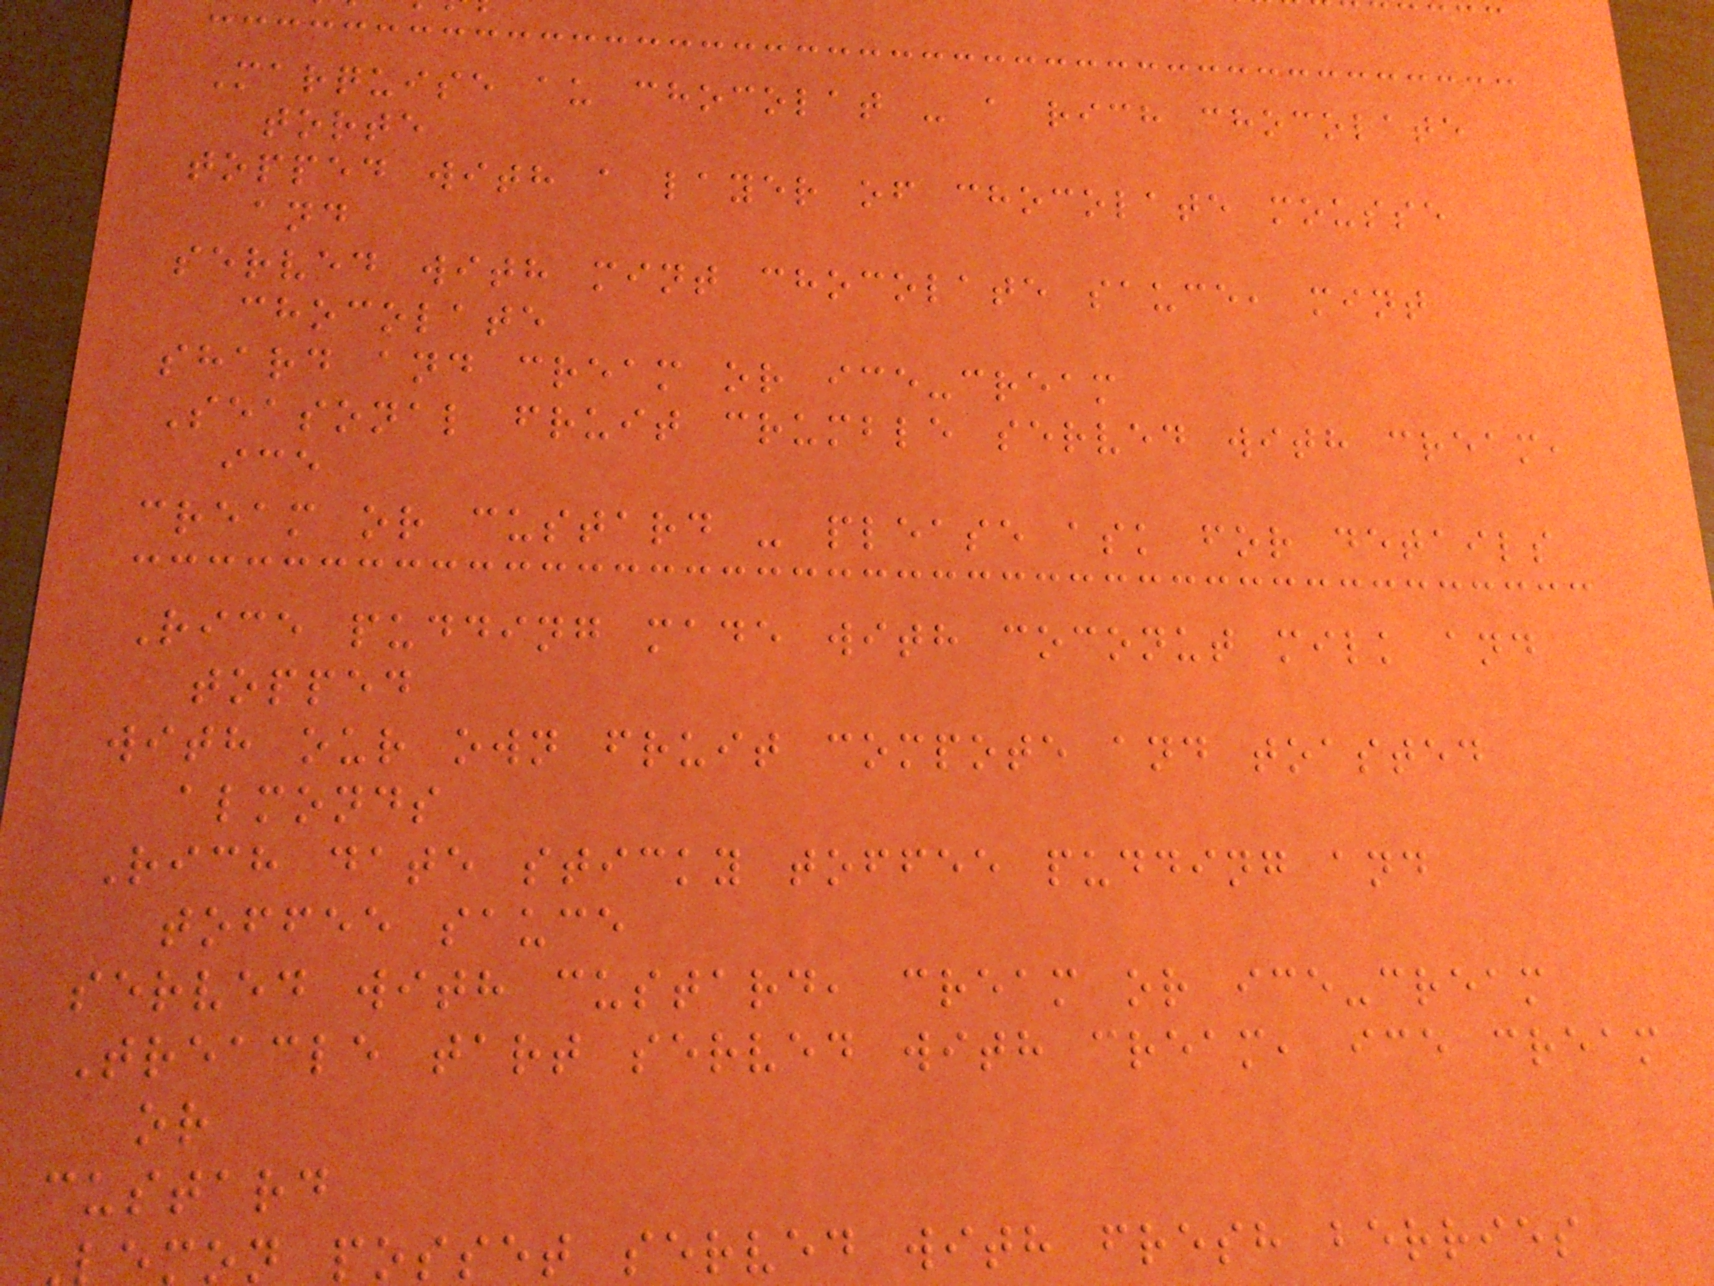Marquise au chocolat - a rich chocolate
torte
topped with a layer of chocolate mousse
and
served with mint chocolate sauce, mint
chocolate
shard and cream or ice-cream
Seasonal fruit crumble served with cream,
ice
cream or custard - please ask for details
Rice pudding made with coconut milk and
topped
with our own fruit compote and toasted
almonds
Rich date sticky toffee pudding and
toffee sauce
served with custard, cream or ice-cream
Treacle tart served with cream, ice cream
or
custard
on posset served with fresh berries
